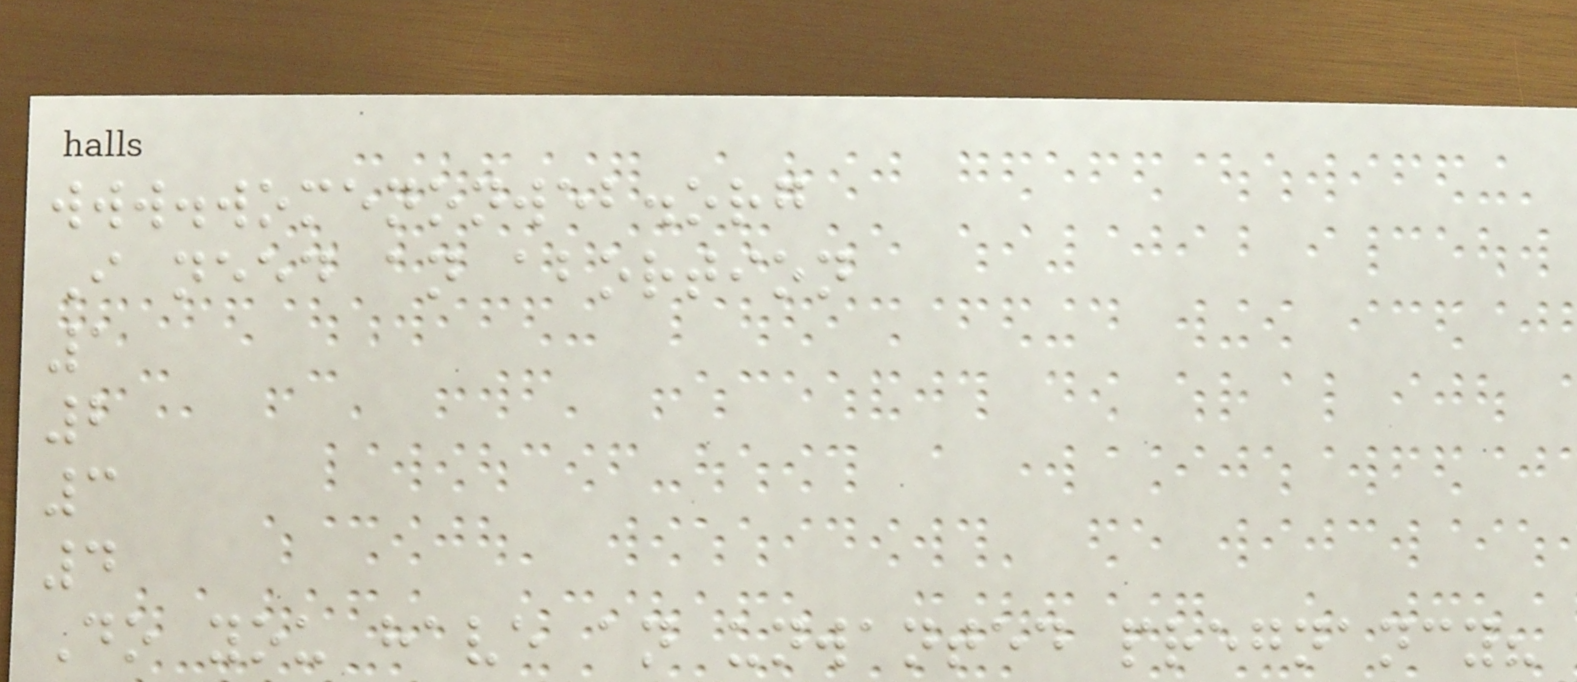www.womenonweb.org
I need an abortion
1
2
3
4
Do you have an unwanted pregnancy?
